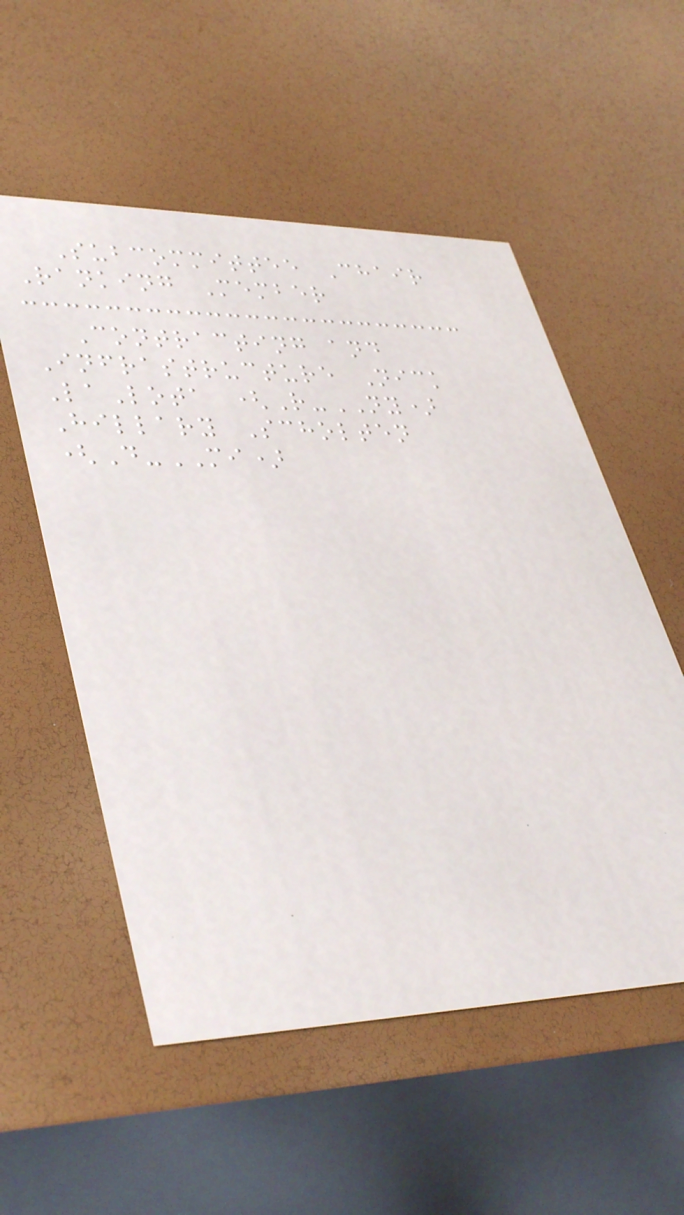Subcommittee Chair
Ranking Member
Contracting and
Infrastructure Nick
LaLota (R-NY)
Hillary Scholten
(D-MI)
